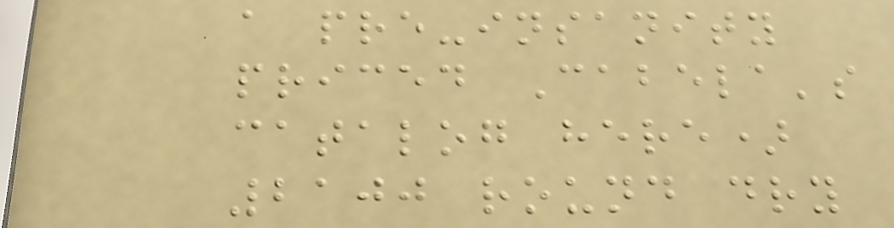a pre-insanity
priced Cabela's
catalog here)
2100 round dry
